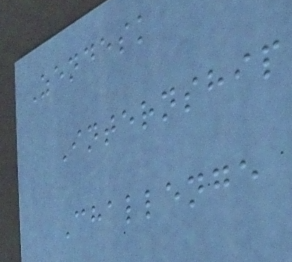Zendesk
Internship
Challenge
